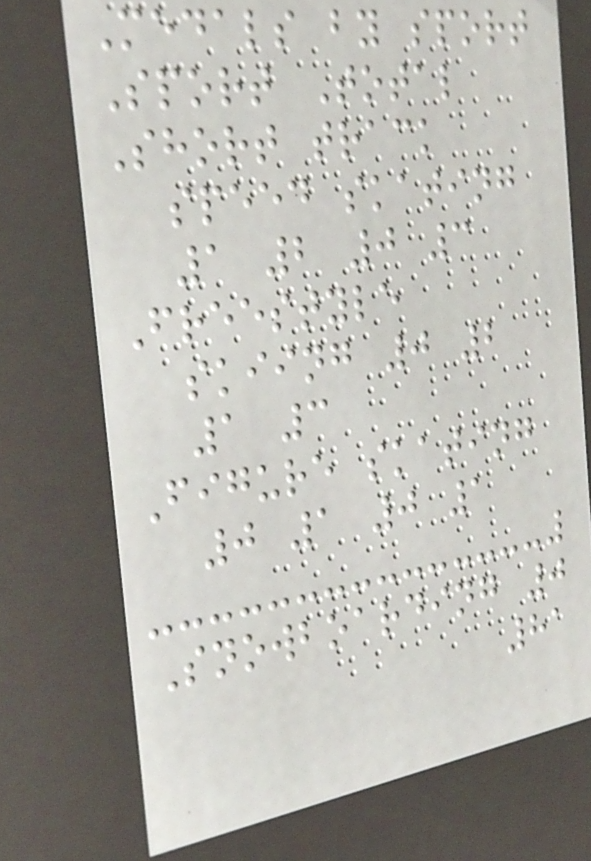Medals by sport
Sport Total
Short track
speed skating
1 2 0 3
Freestyle
skiing 0 2
1 3
Figure skating
0 1 0 1
Snowboarding 0
81
